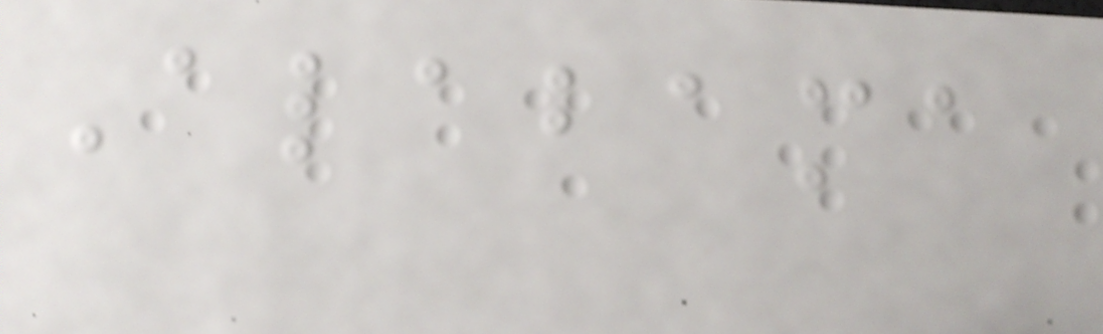Alabama
